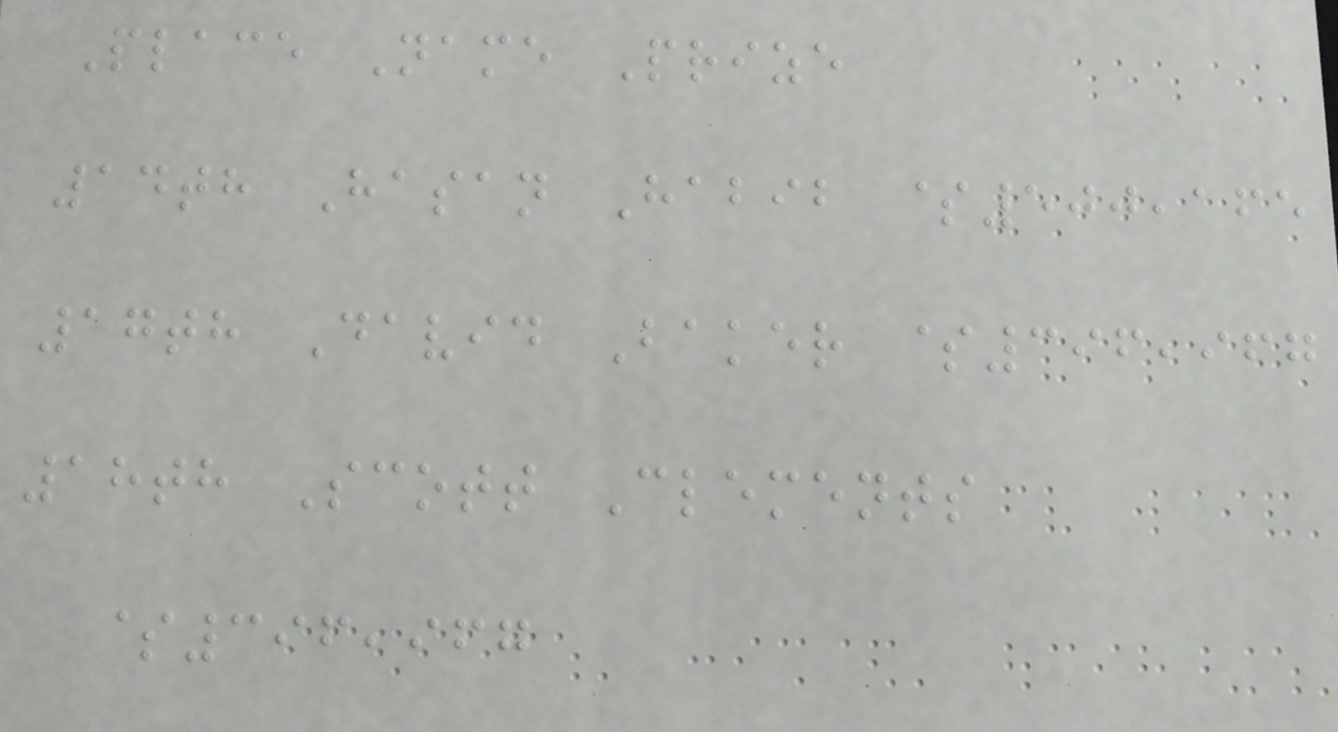Place Name Prize
14th Hasan Habib $500,165
17th David Baker $396,967
18th Scott Clements
$396,967
